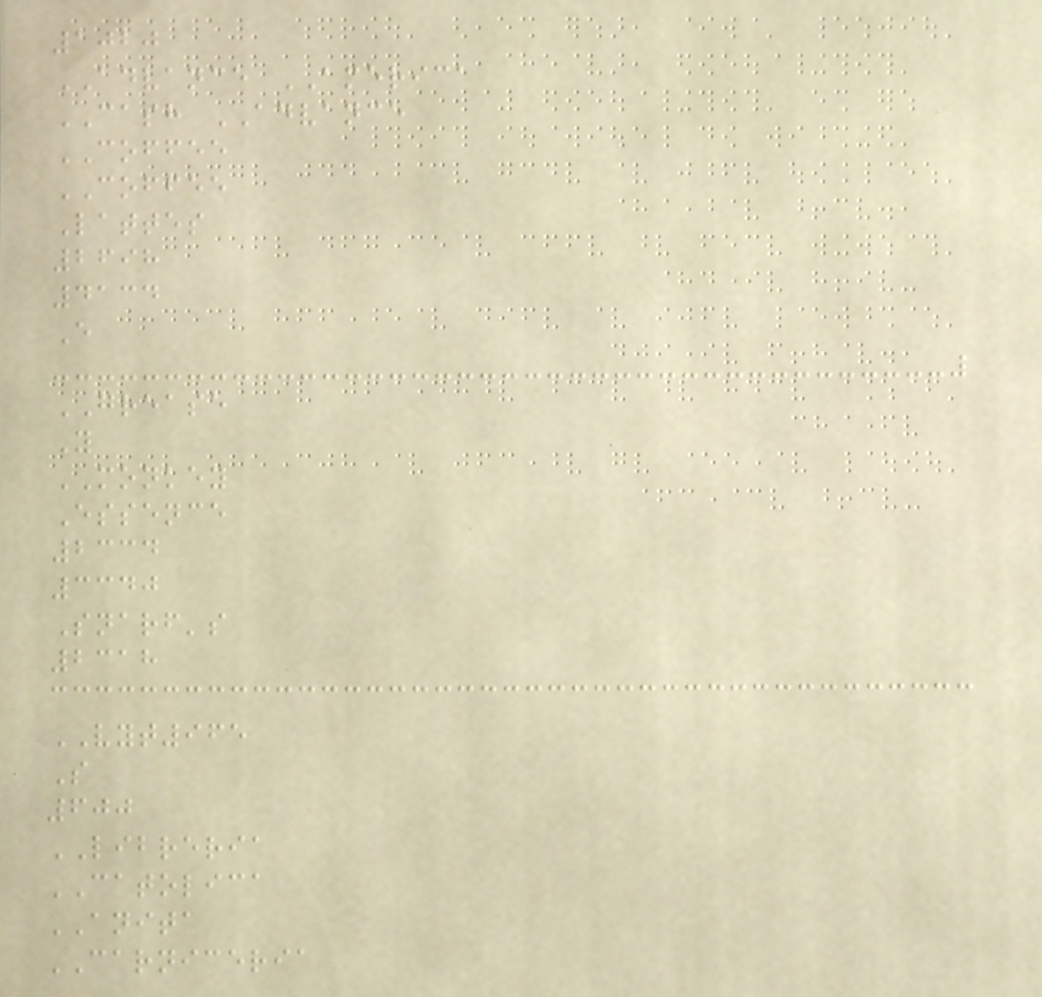1020
ADVANCE AMERICA
CASH ADVANCE
COFFEE
COFFEE
Lattes
2698
4134
E
GREASE
Y
MONKEY
Essence
2334
3340
Snarf's
2318
VYT965
S
600
LIBRERIA
CATOLICA
ANITA
CARNICERIA
